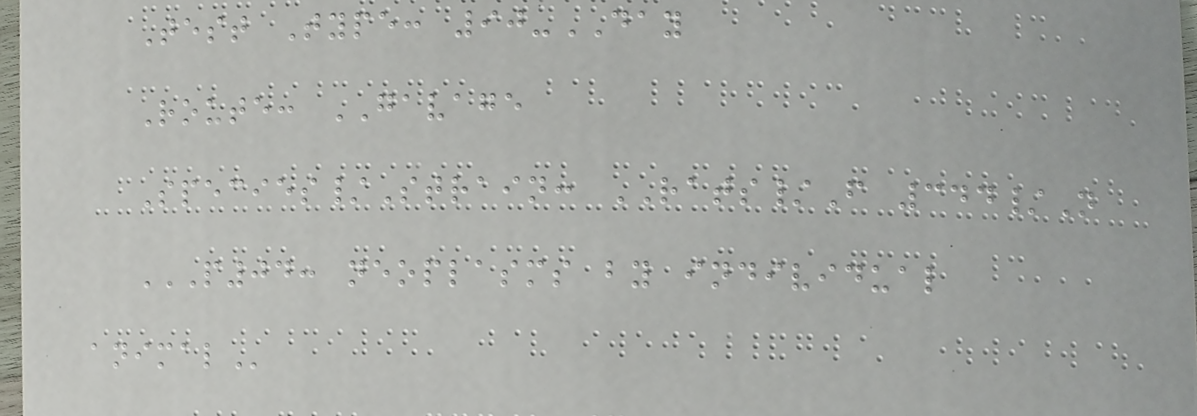Test Type: 90-DAY
Route: GAVAGE
Species/Strain: RATS/F 344/N
P04: NEOPLASMS BY INDIVIDUAL
ANIMAL
